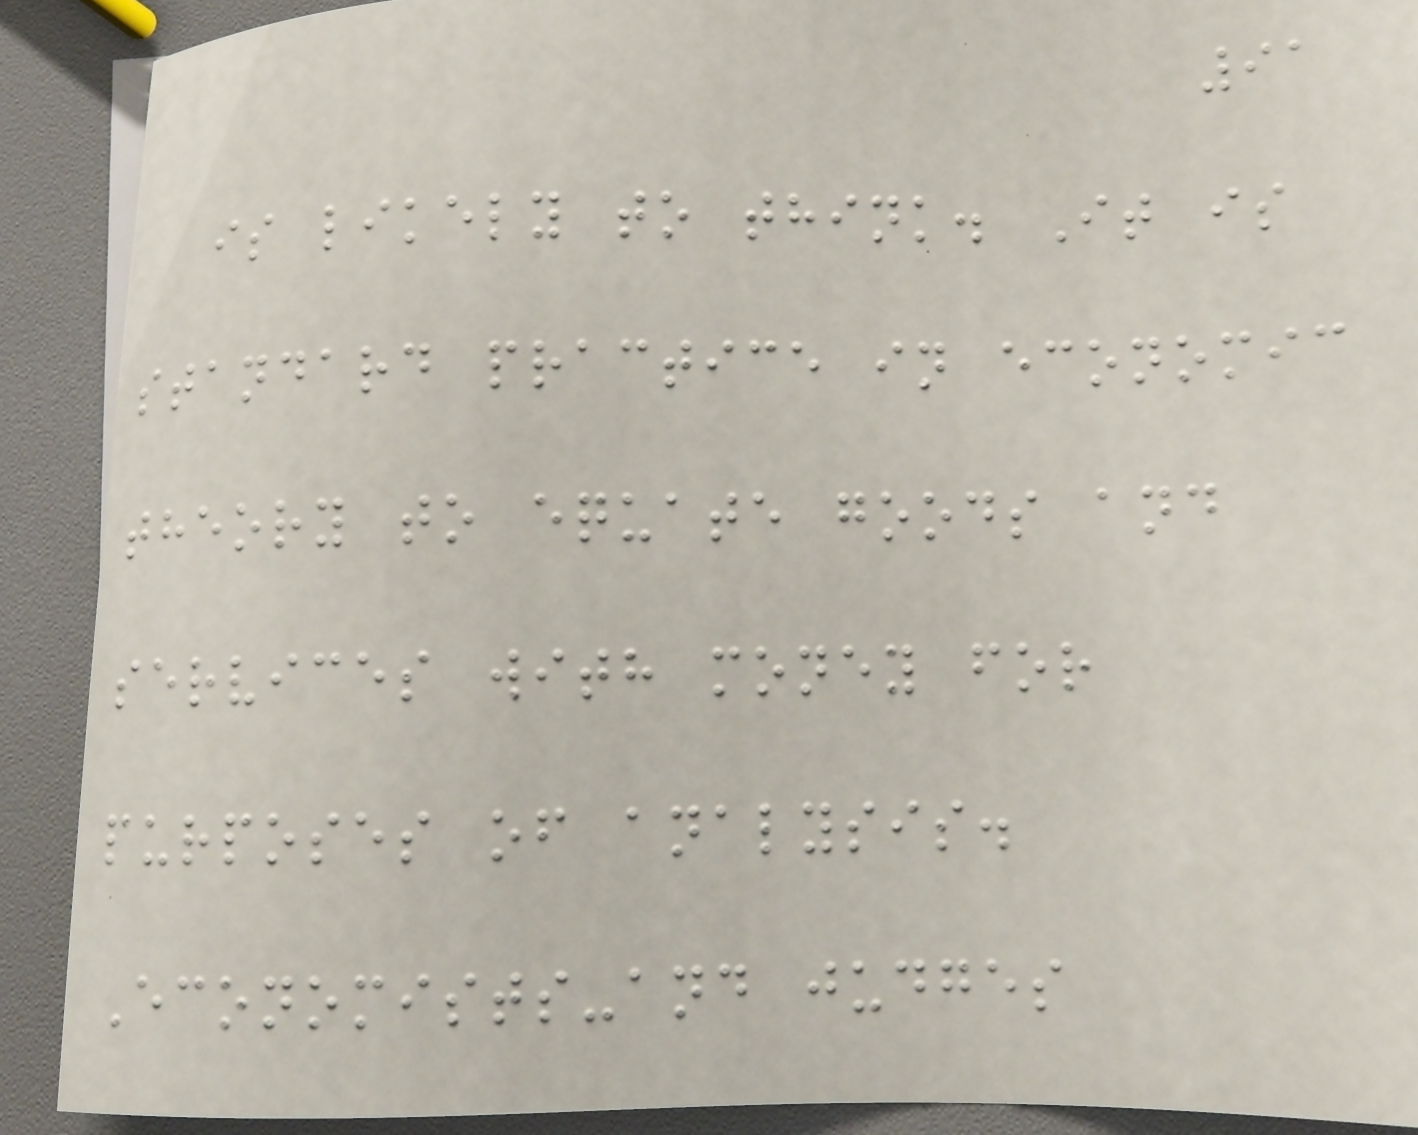91
is likely to think. It is
standard practice in economic
theory to equate goods and
services with money for
purposes of analysis.
Economists-and judges
